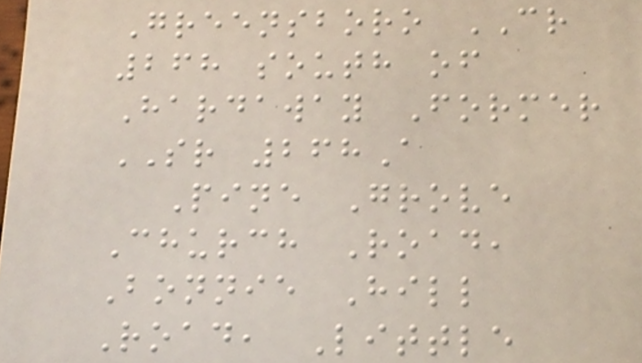Greensboro CR
268 south of
Hardaway Former
SR 268A
Pine Grove
Church Road,
Bonnie Hill
Road, Little
